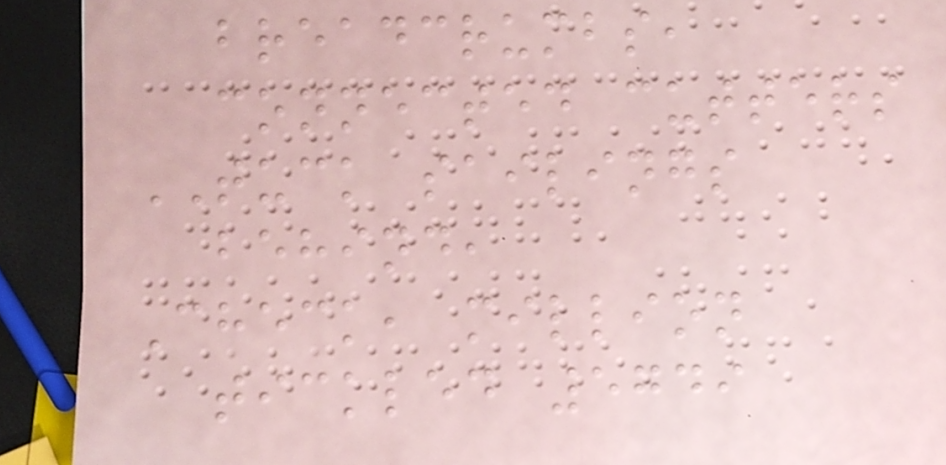breadcrumbs,
connected cutters
TUCK sailings
behind,
Check, million
tickled 5749
